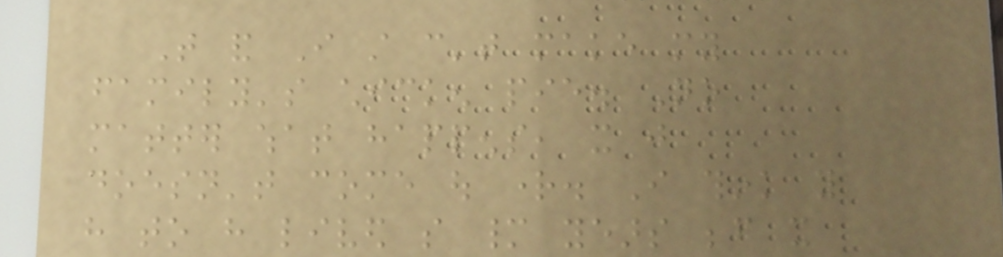That and I still can't make my
family's chicken pie. No
matter what happens, it just
doesn't come out right. I think you
have to have lived so many years before it
